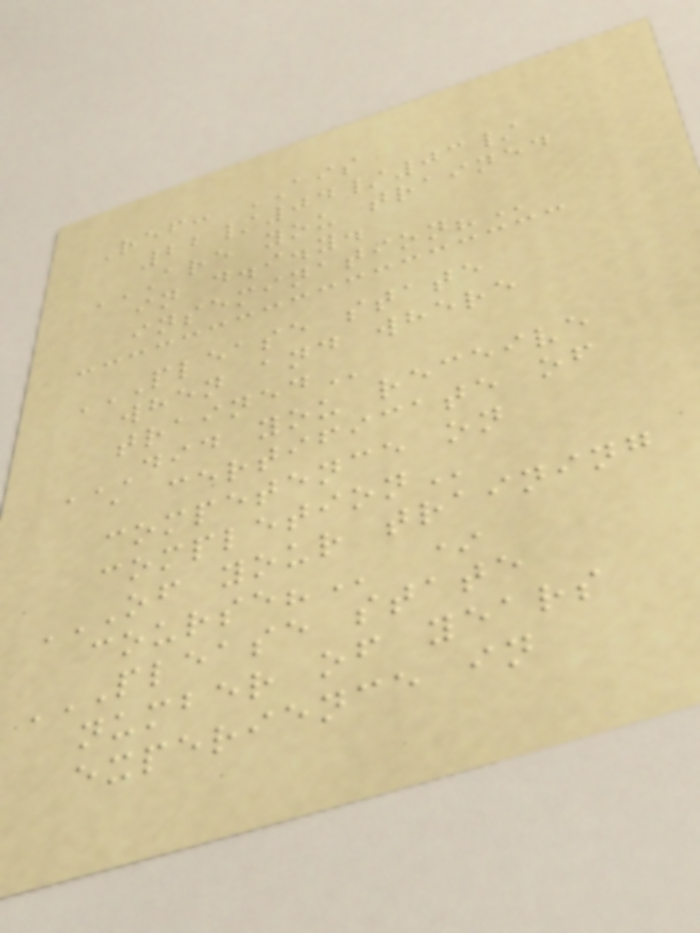Ref: AIS
22/04/03/
ARE YOU TRAINED
IN D.I.Y.
INSEMINATION?
PLEASE STATE
WHEN AND WHERE
TRAINED
DID YOU RECEIVE
A CERTIFICATE OF
COMPETENCE ON
COMPLETION
OF YOUR TRAINING
COURSE? *
PLEASE STATE
NUMBER OF YEARS
EXPERIENCE IN
